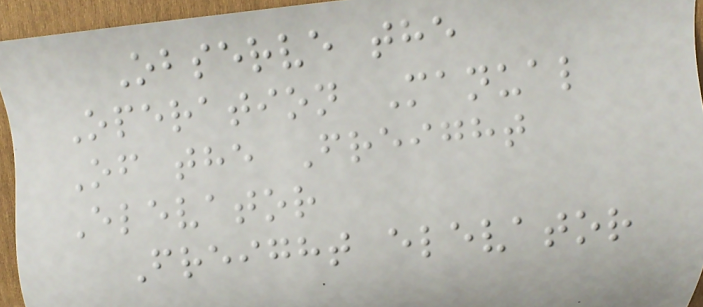Observe the
Operation Manual
Of the Freight
Elevator
Freight elevator
